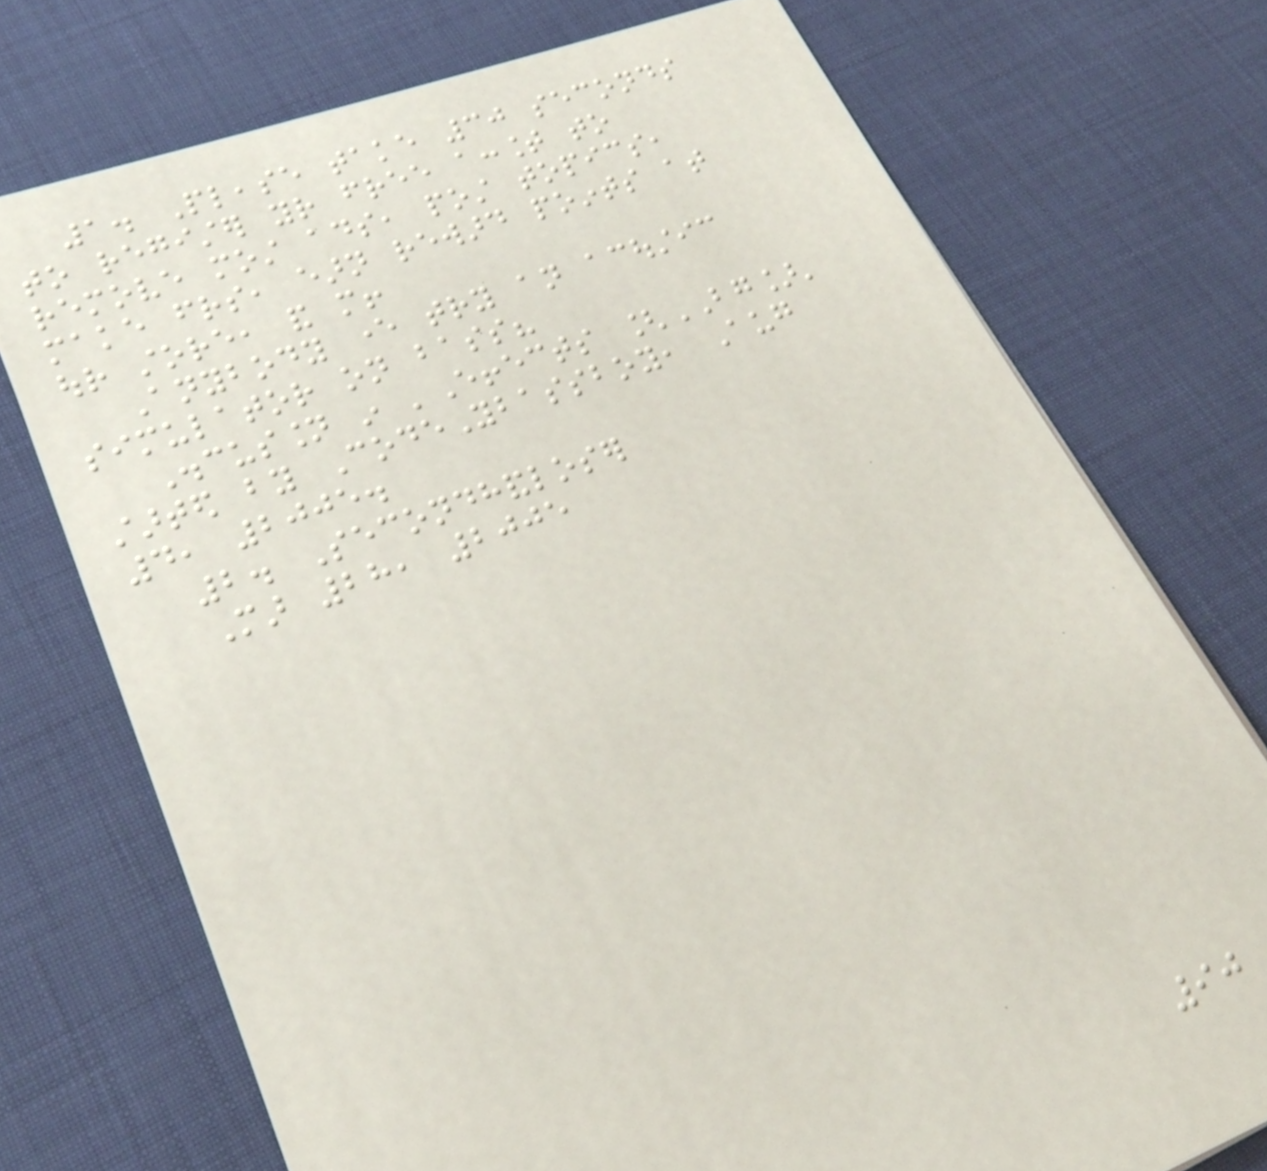1. Please take 30 seconds
to register your free account to
remove most ads, post topics,
make friends, earn reward points at
our store, and more!
Anybody ever try an acoustic
simulator on bass?
Discussion in 'Effects [BG]'
started by CodeYbassboy, Aug
4, 2005.
2. Secondhandloser
Mar 28, 2005
90
